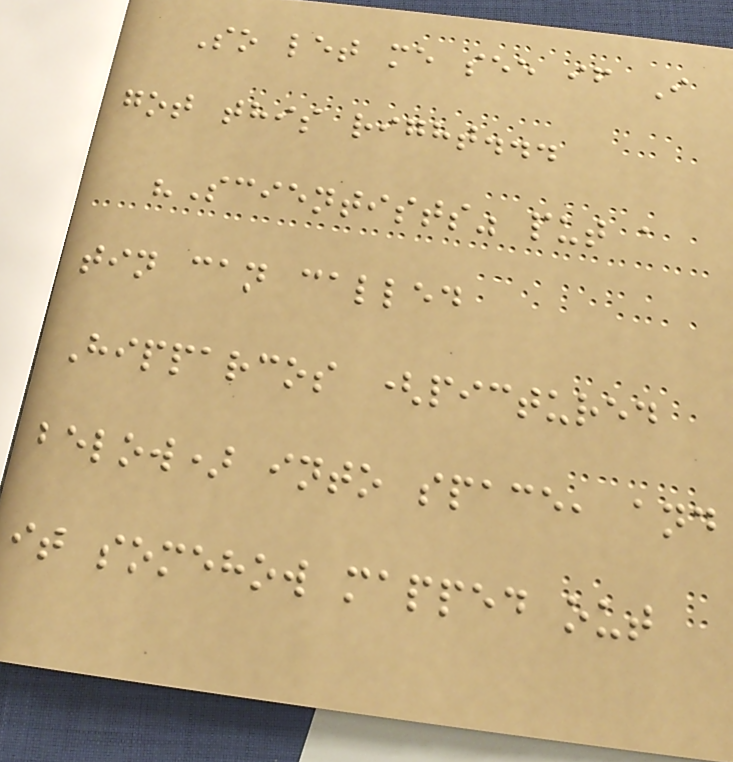So let me see if I
got this right...
"Scientists" put a
tin can called
Hipparcos (pictured
below) into space, and
it somehow mapped out
